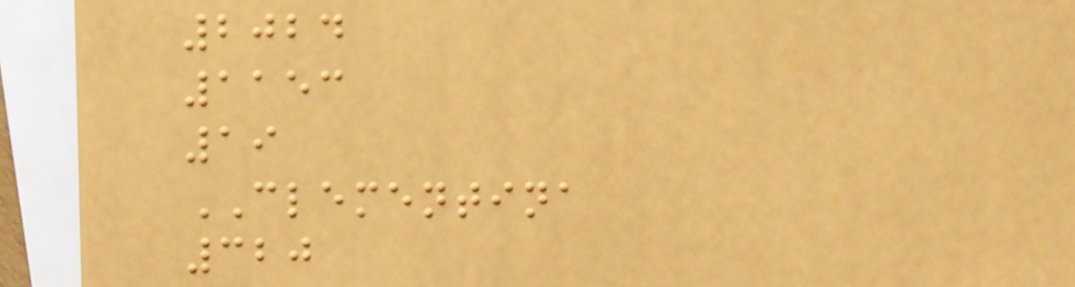2024
1153
19
CLEMENTINA
320
